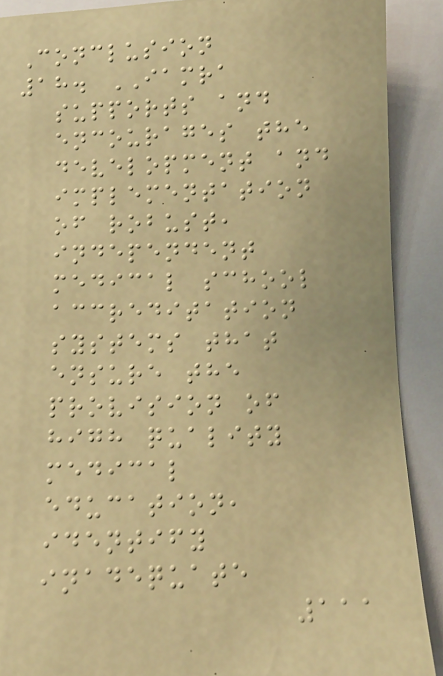Conclusion
18. IAMRA
supports and
encourages the
development and
implementation
of robust,
independent
medical school
accreditation
systems that
ensure the
provision of
high quality
medical
education,
identify
inadequate
111
